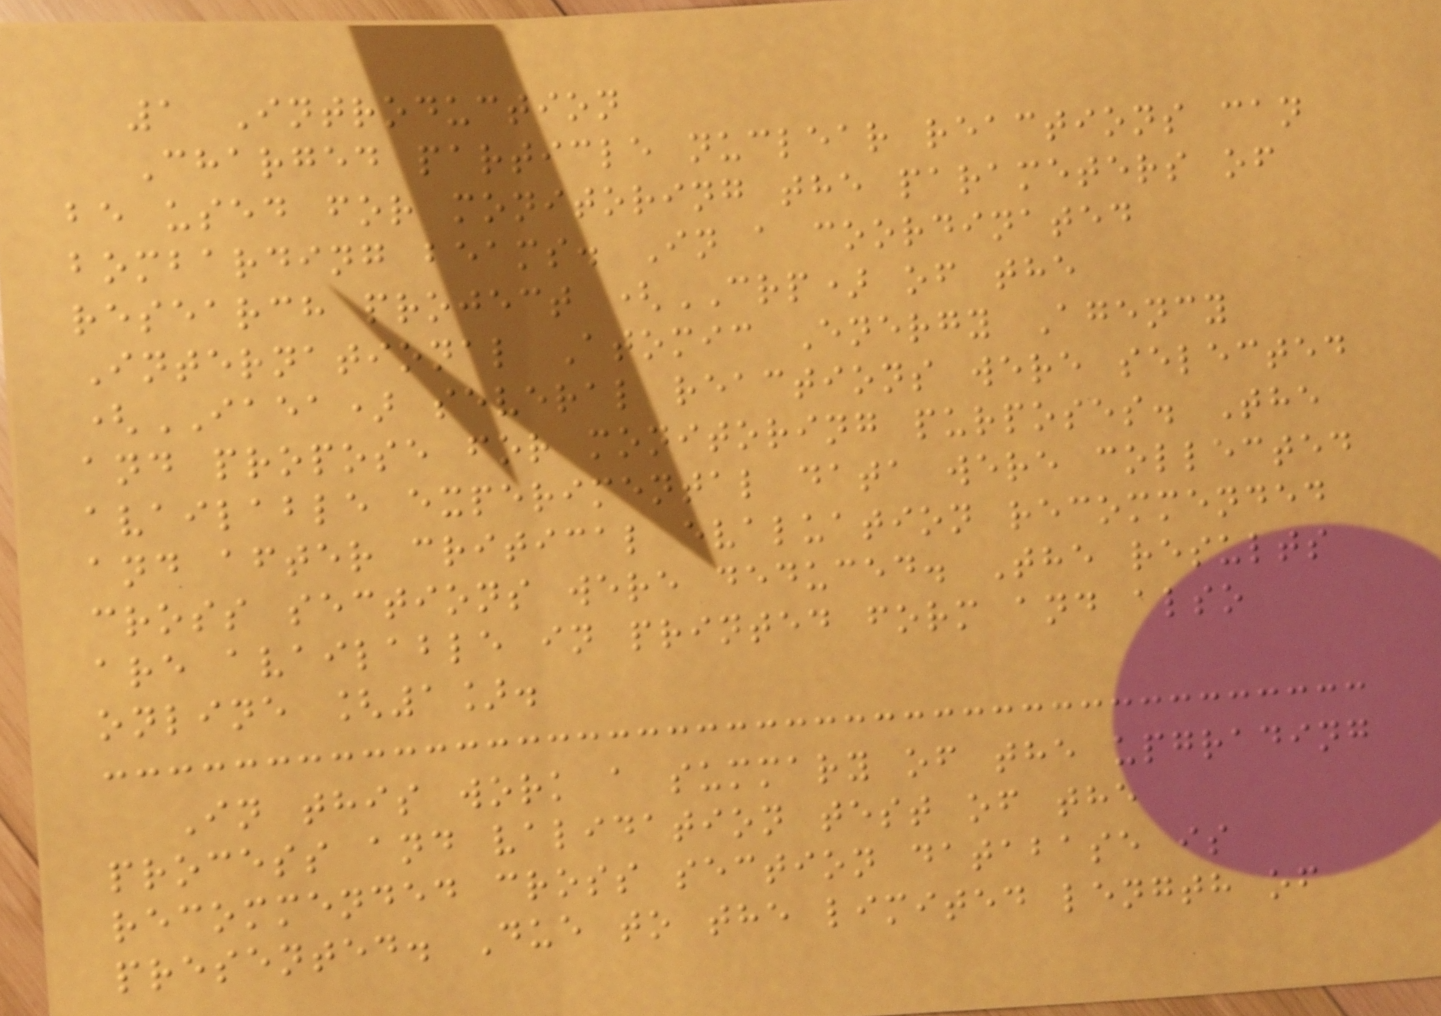1 Introduction
Charged particle nuclear reactions can
be used for monitoring the parameters of
bombarding beams. In a coordinated
research project (CRP) of the
International Atomic Energy Agency
(IAEA) several reactions were selected
and propose for monitoring purposes. The
available experimental data were collected
and after critical evaluation recommended
cross sections were deduced. The results
are available in printed form and also
online [1].
In this work a summary of the upgrading
process and validation test of the
recommended cross section database is
presented. Due to the limited length of
